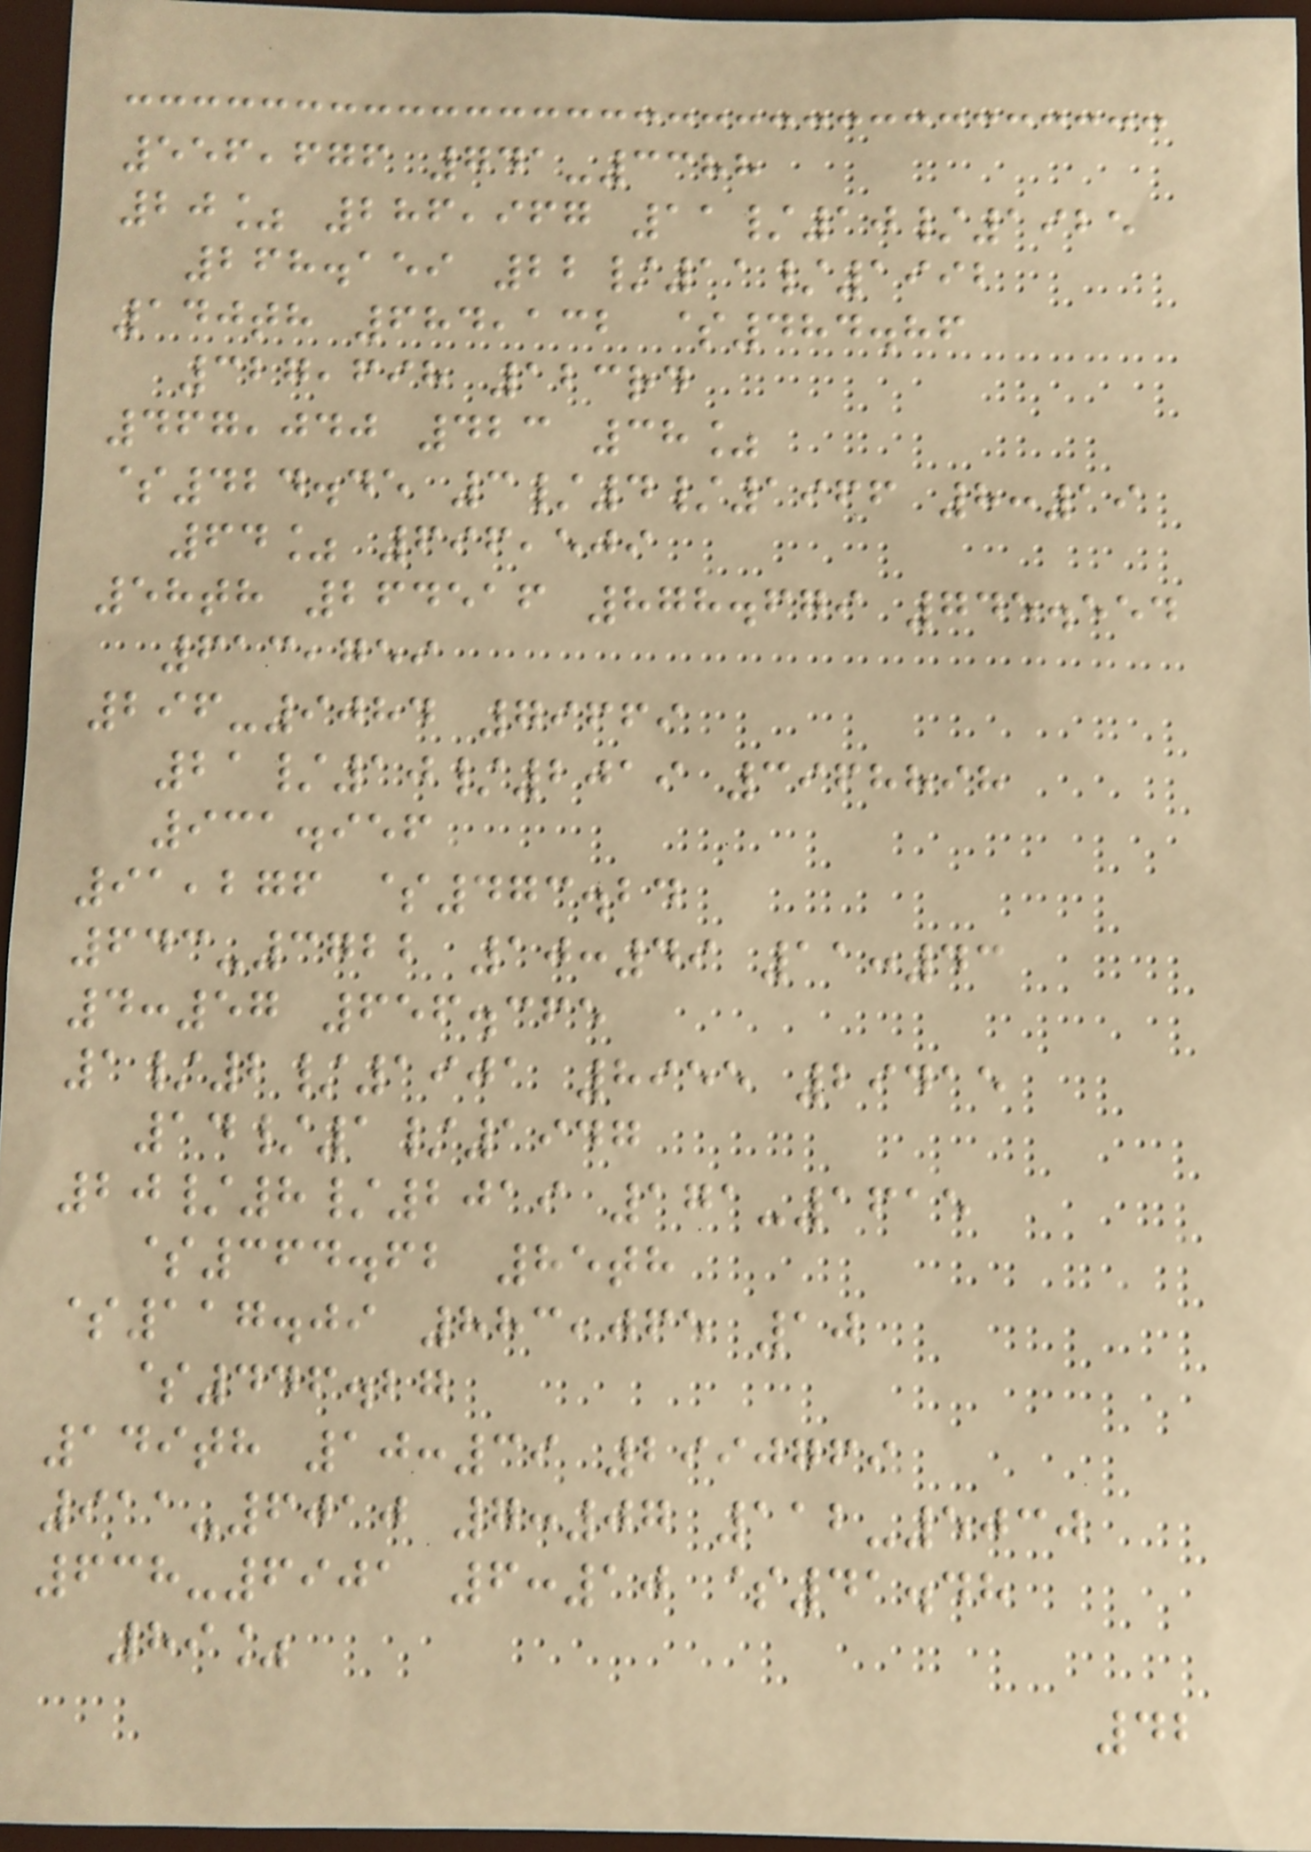556,676 741-3388
20% 286,967 11/10/1925
268.159 22/11/1992
140th 684,132 $484.86
327,698 123rd
467,040 423 38%
$424.45 3/4/1966 8:19
64% 696,509
58th 264516 878.679 745.554
613,759
296-9084 79669
21/10/2019 3968898
931.956
91,276 $473.24
643-3722 10:49 11:43
4:57 656.365
1/2/1901 8955 29415
14/1/1947
20/8/2019 171-1615
$364.62 85th
$117.09 883,065 10
$446.27
149th 10:39 2990769
911-6010 7:07 112-5030
638-6901 6:10 $41.48
89%
42
